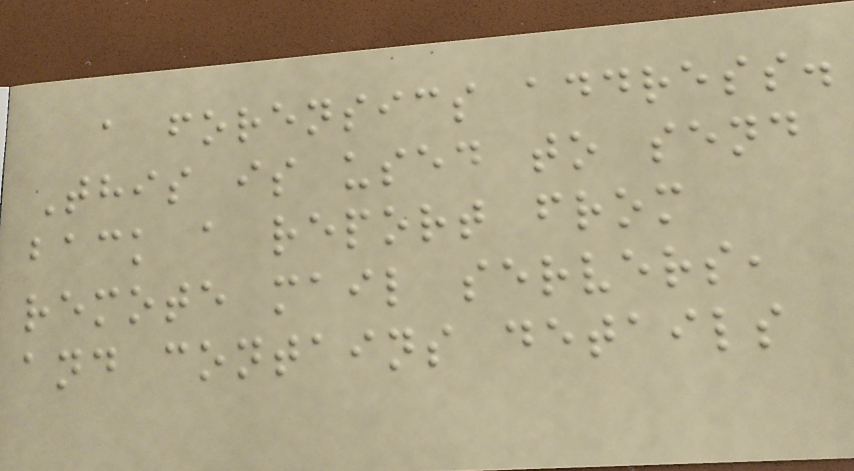a forensics address.
This is used to send
back a report from
remote mail servers,
and contains details
